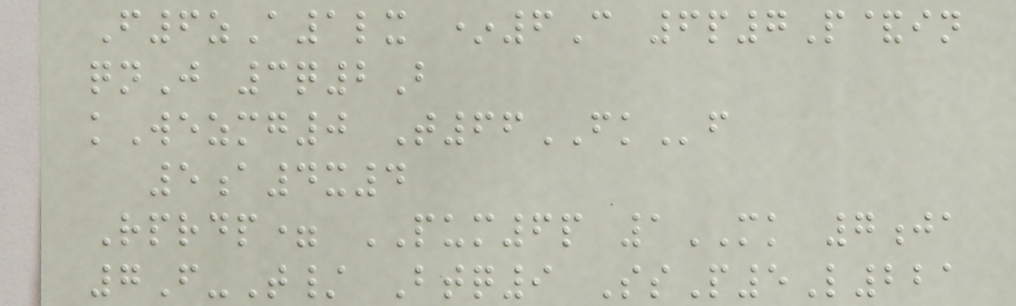F6zA1lx *6C 6p7P&in
qnJ 3q2B
kWezmg0 T66FKf
5a4x4
Rprdp= PUM6p 1MK 7ja
7F-T/ Btq9 SsP5L221
